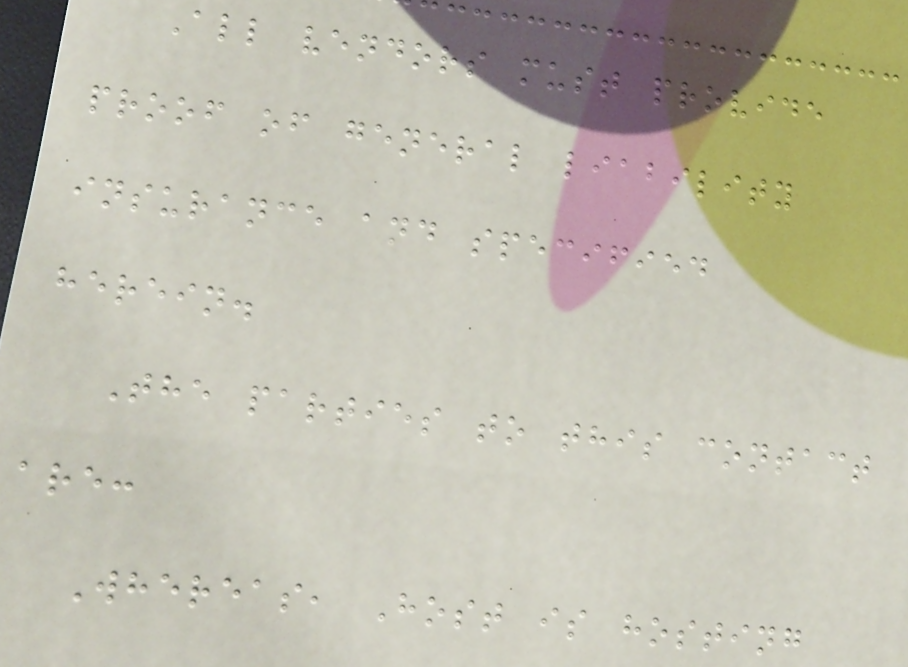All vendors must provide
proof of general liability
insurance and specified
herein.
The parties to this contact
are:
Whereas, Host is hosting
